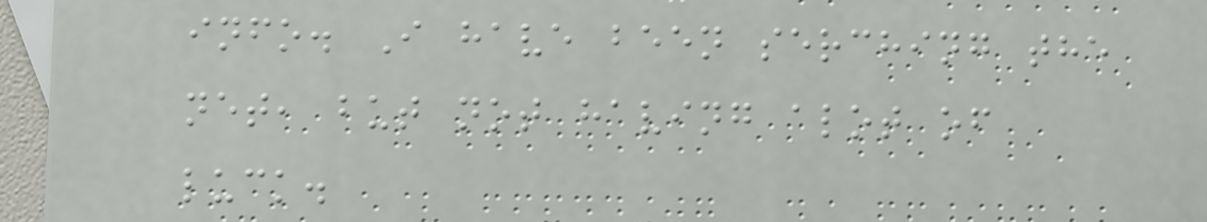info. I have been serching the
net, but not having alot of
luck.
